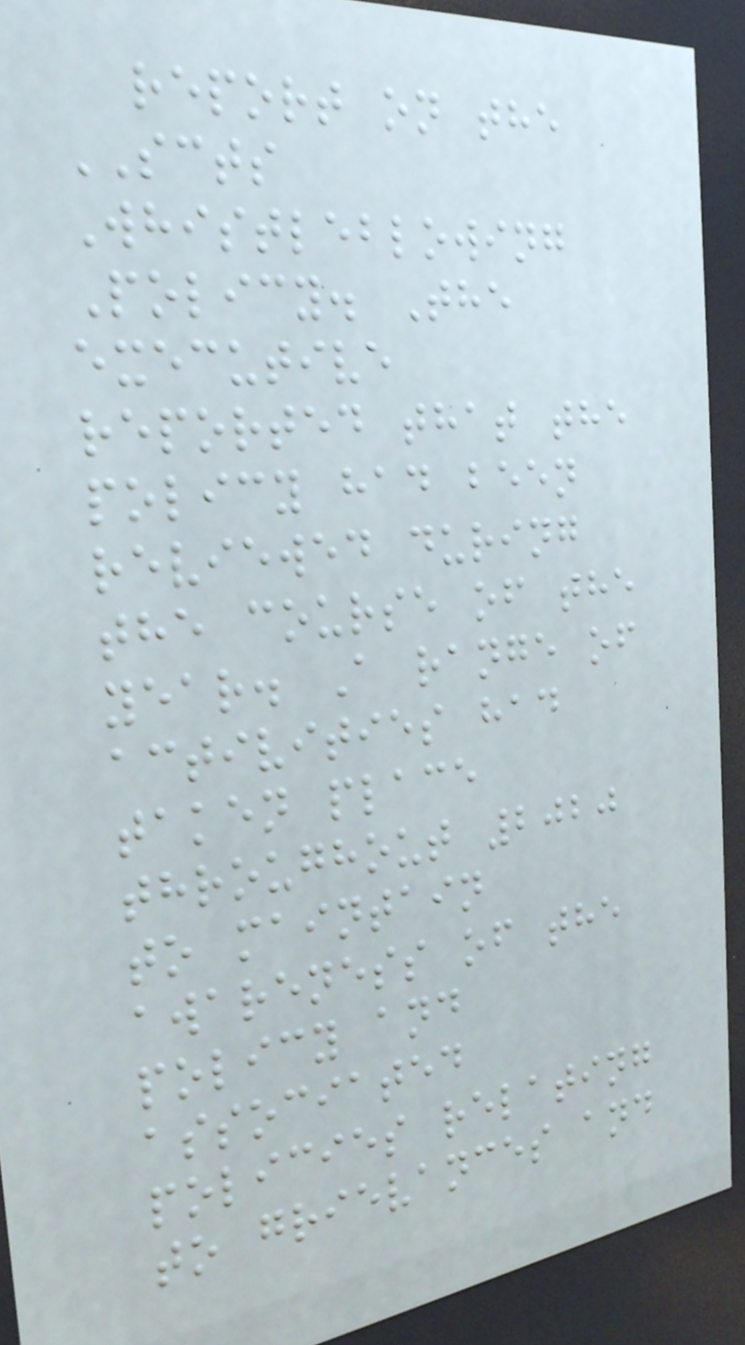report on the
SCTS
Whistleblowing
Policy. The
executive
reported that the
policy had been
reviewed during
the course of the
year. A range of
activities had
taken place
throughout 2020
to maintain
awareness of the
policy and
associated
policies relating
to grievances and
